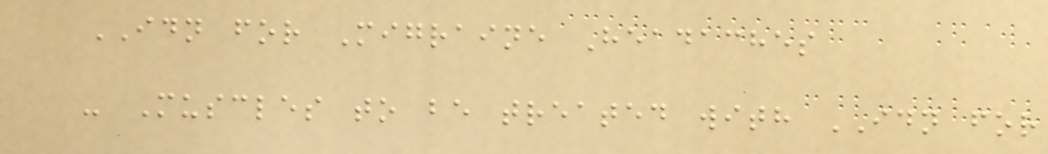IDN for Migraine Headaches
- Muscles to be treated with IDN for
